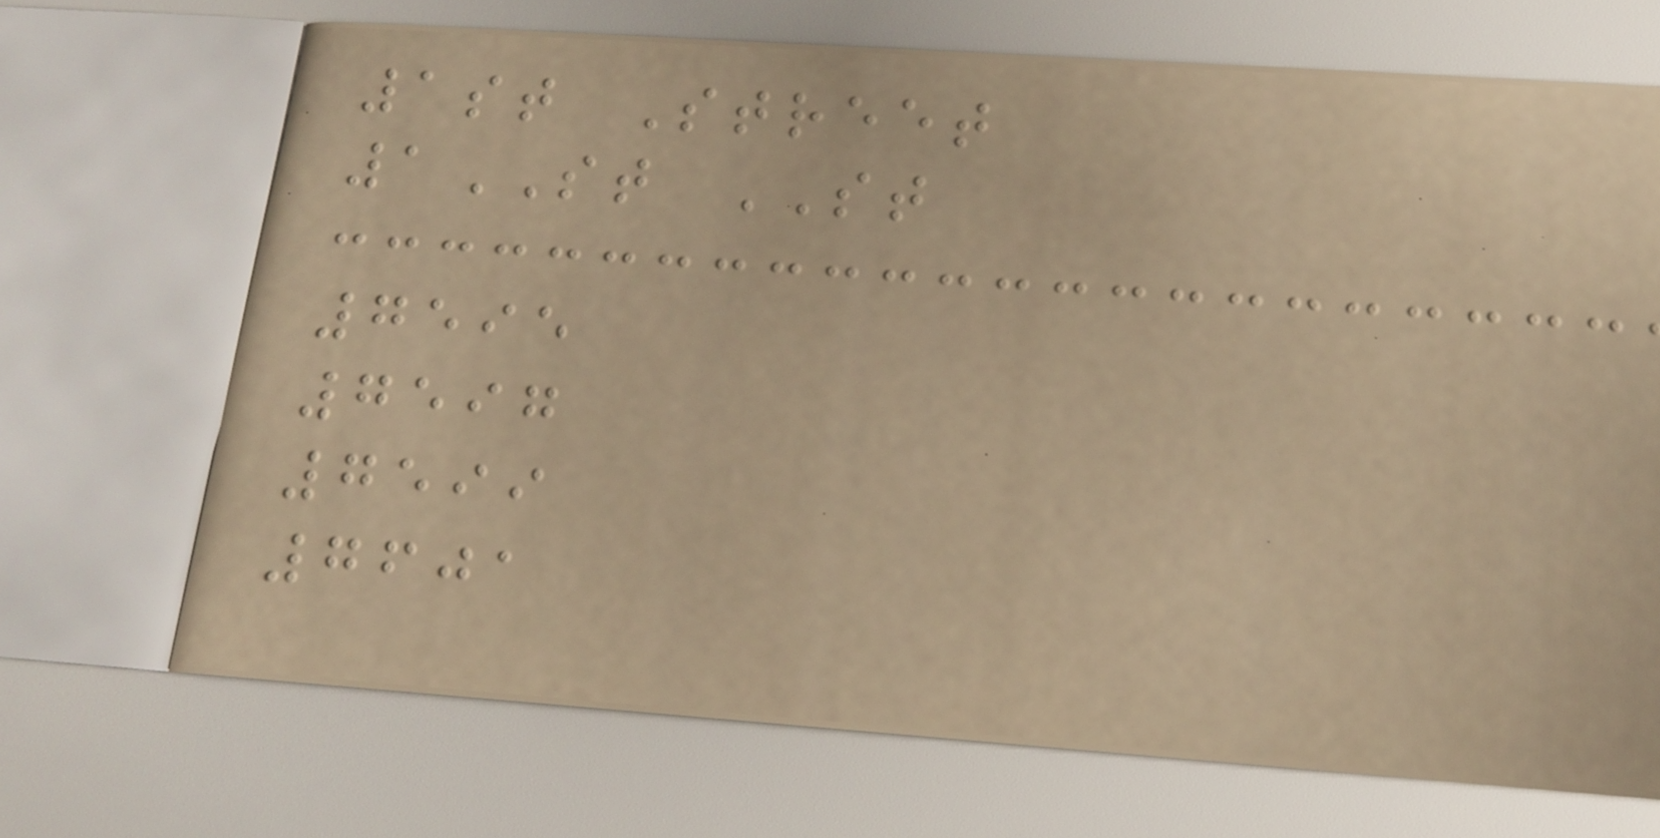1st Street
1ST ST
7595
7597
7599
7601
